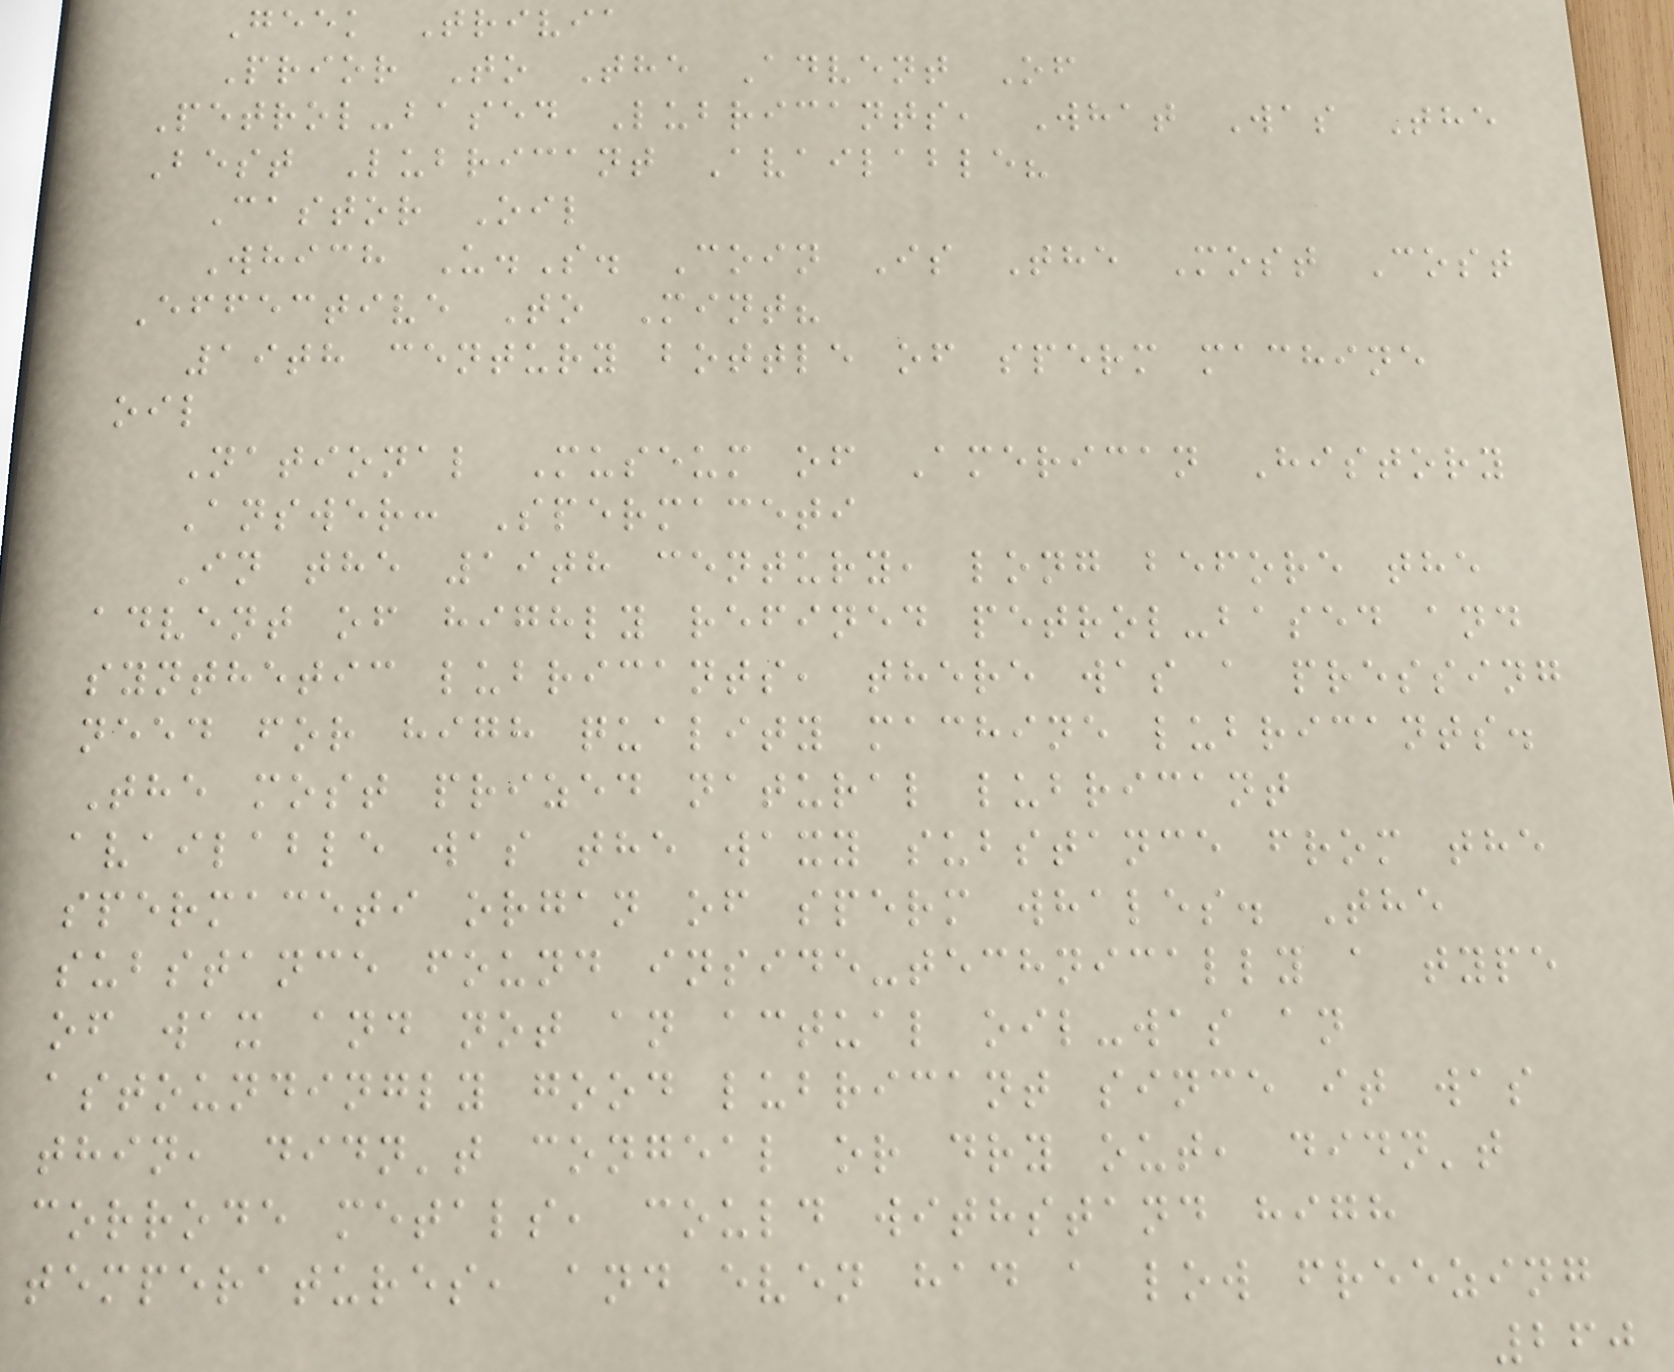Geek Trivia
Prior To The Advent Of
Petrol-based Lubricants, What Was The
Best Lubricant Available?
Castor Oil
Which U.S. Coin Is The Most Cost
Effective To Mint?
19th century bottle of sperm machine
oil
National Museum of American History
Answer: Spermaceti
In the 19th century, long before the
advent of highly refined petrol-based and
synthetic lubricants, there was a pressing
need for high quality machine lubricants.
The most prized natural lubricant
available was the waxy substance from the
spermaceti organ of sperm whales. The
substance found inside-technically a type
of wax and not an actual oil-was an
astoundingly good lubricant since it was
thin, didn't congeal or dry out, didn't
corrode metals, could withstand high
temperatures, and even had a low freezing
260
